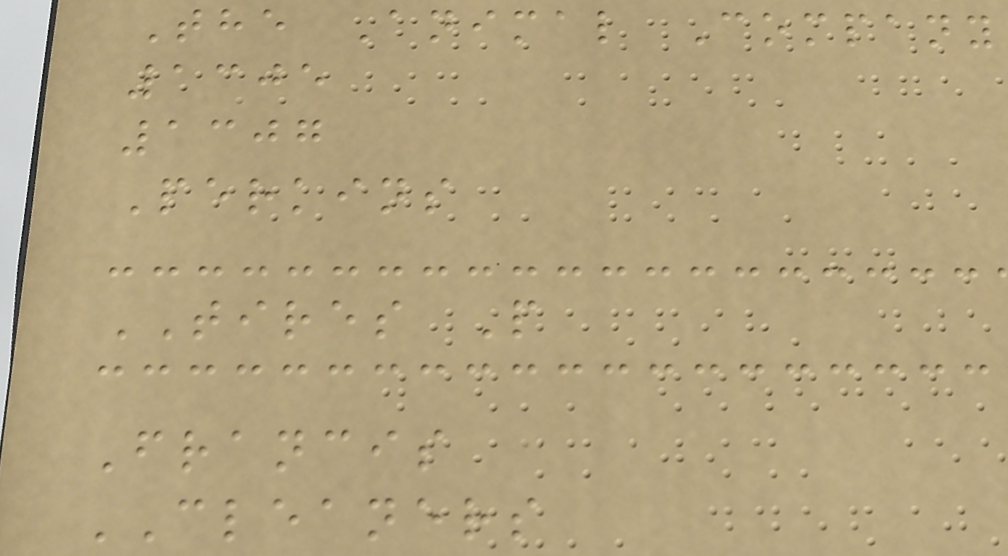The Animal Company
1305
1307
Perkins
TIRES P
Francis
CLEANERS
